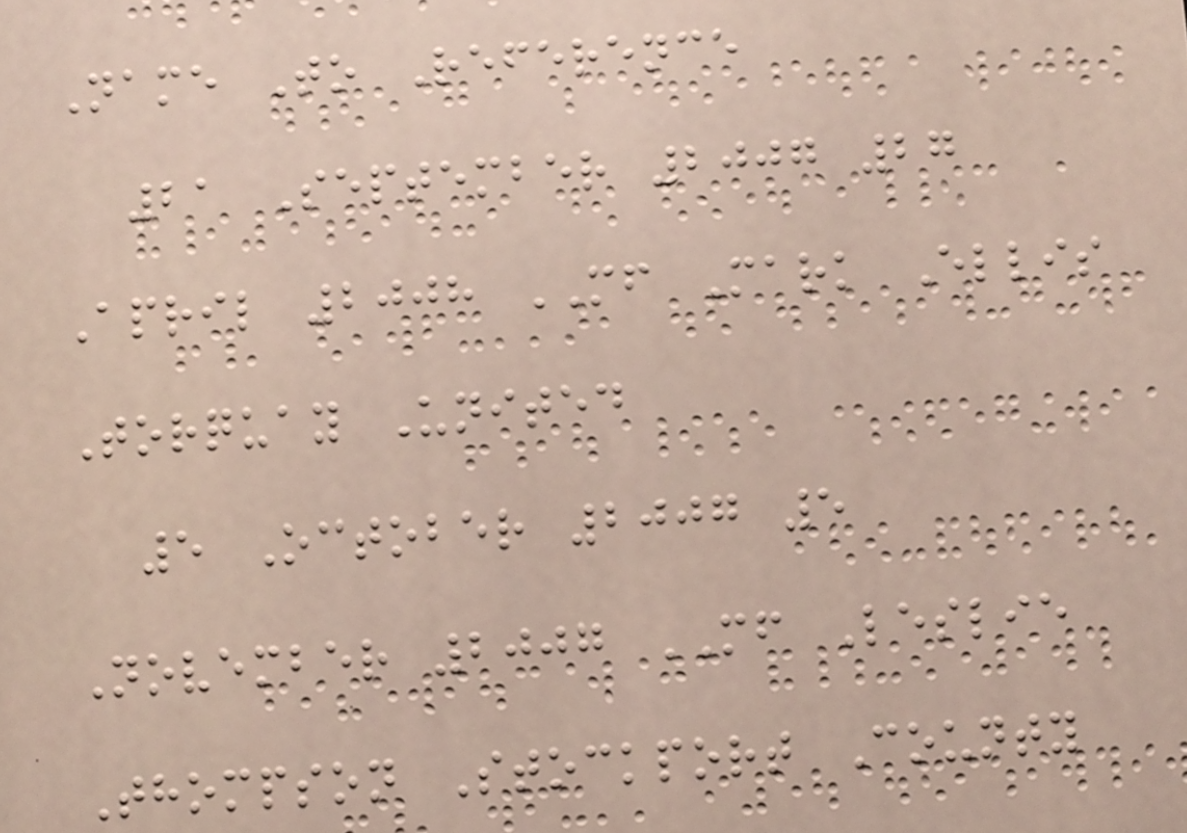Name To Reference
21 September 2007 27
April 2008 MF Mark Ellis
Torquay United
5 October 2007 5
November 2007 MF Leslie
Thompson Stockport County
